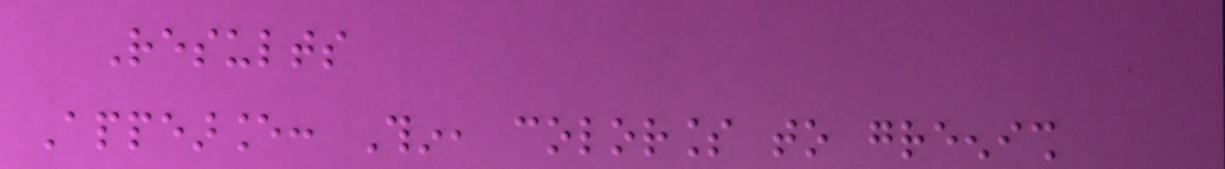Results
Appearance: Thin, colorless to greenish
